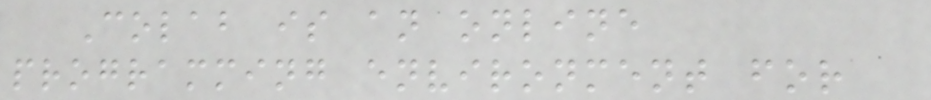Colab is an online
programming environment for
